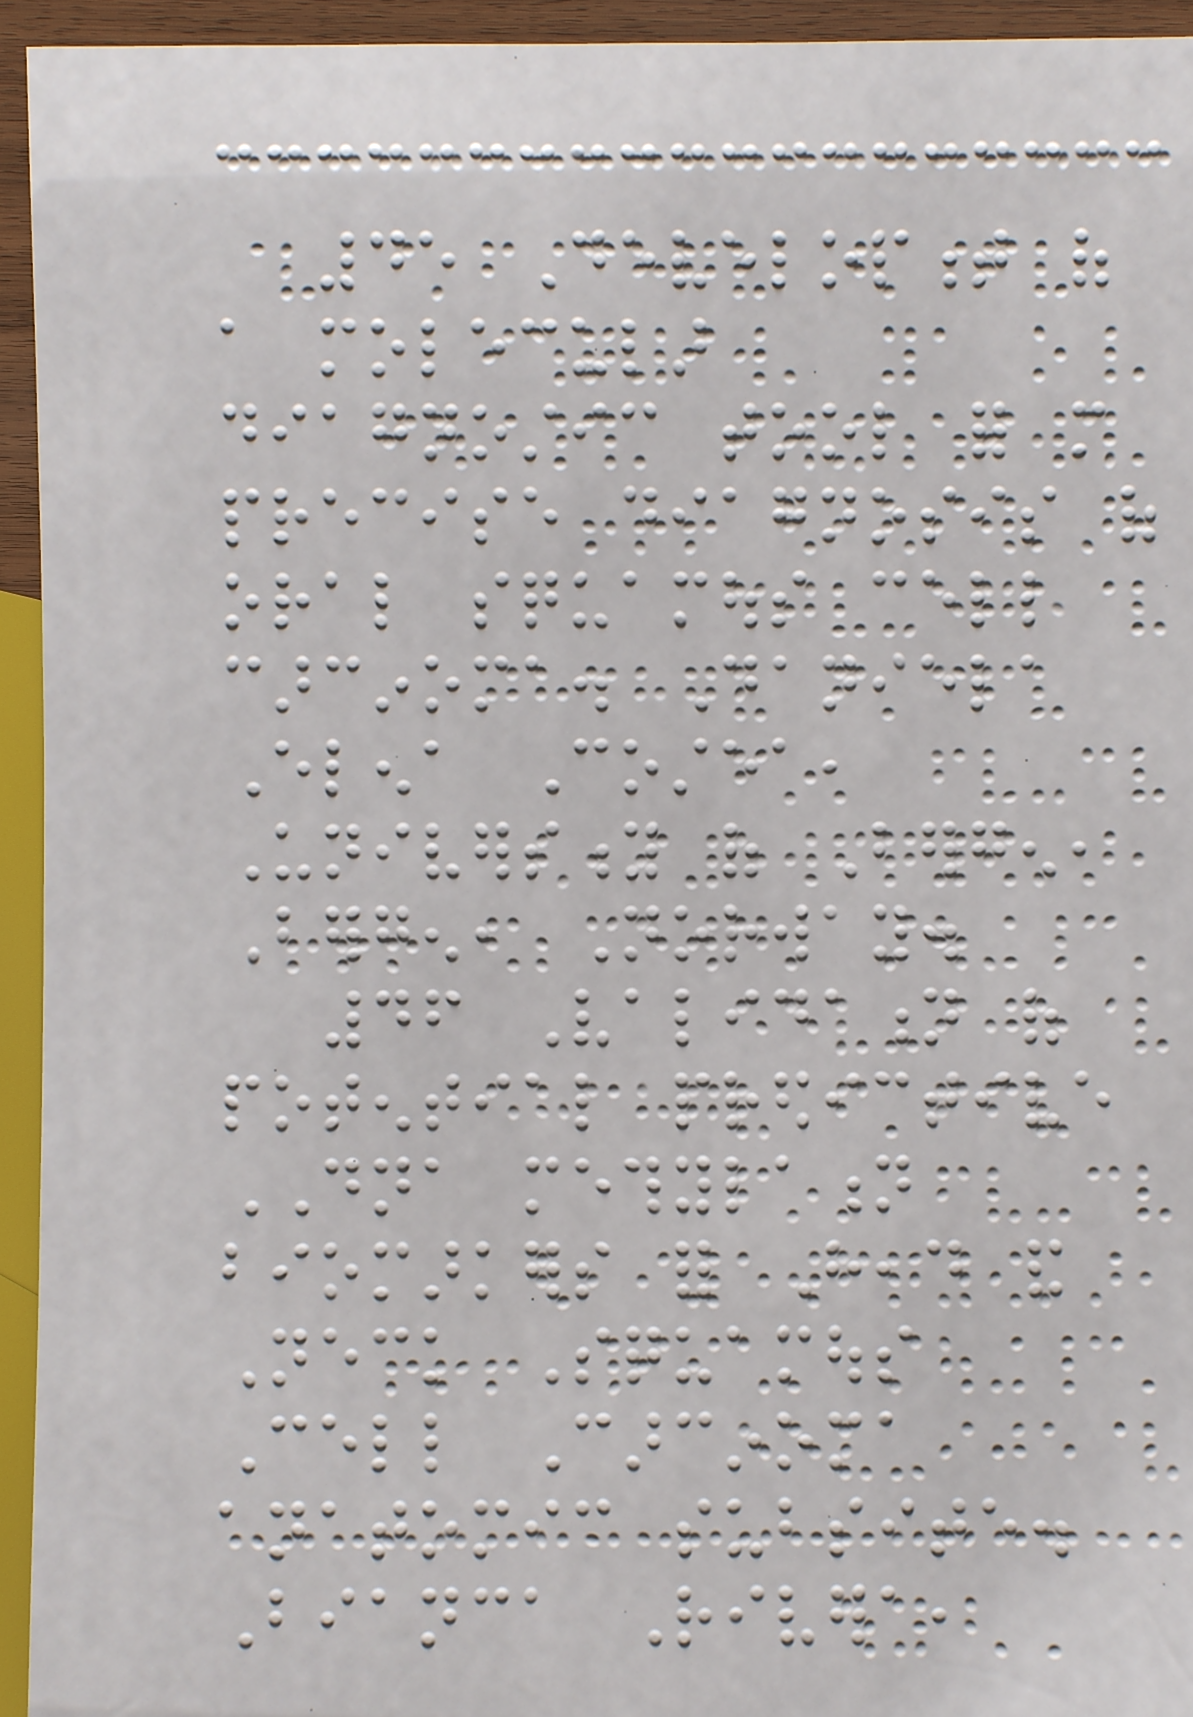45 Development of
a molecular
diagnostic tool for more
precise diagnosis of
oral squamous cell
carcinoma. Daniela
Elena Costea,
University of Bergen,
Bergen, Norway.
46 Validation of
potential predictive
DNA methylation
biomarkers for Head and
Neck Squamous
Cell Carcinoma
anatomic subsite.
Bianca Rivera,
